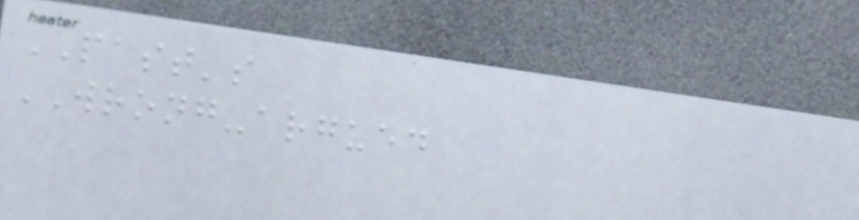PAST's
WRONG-argued
